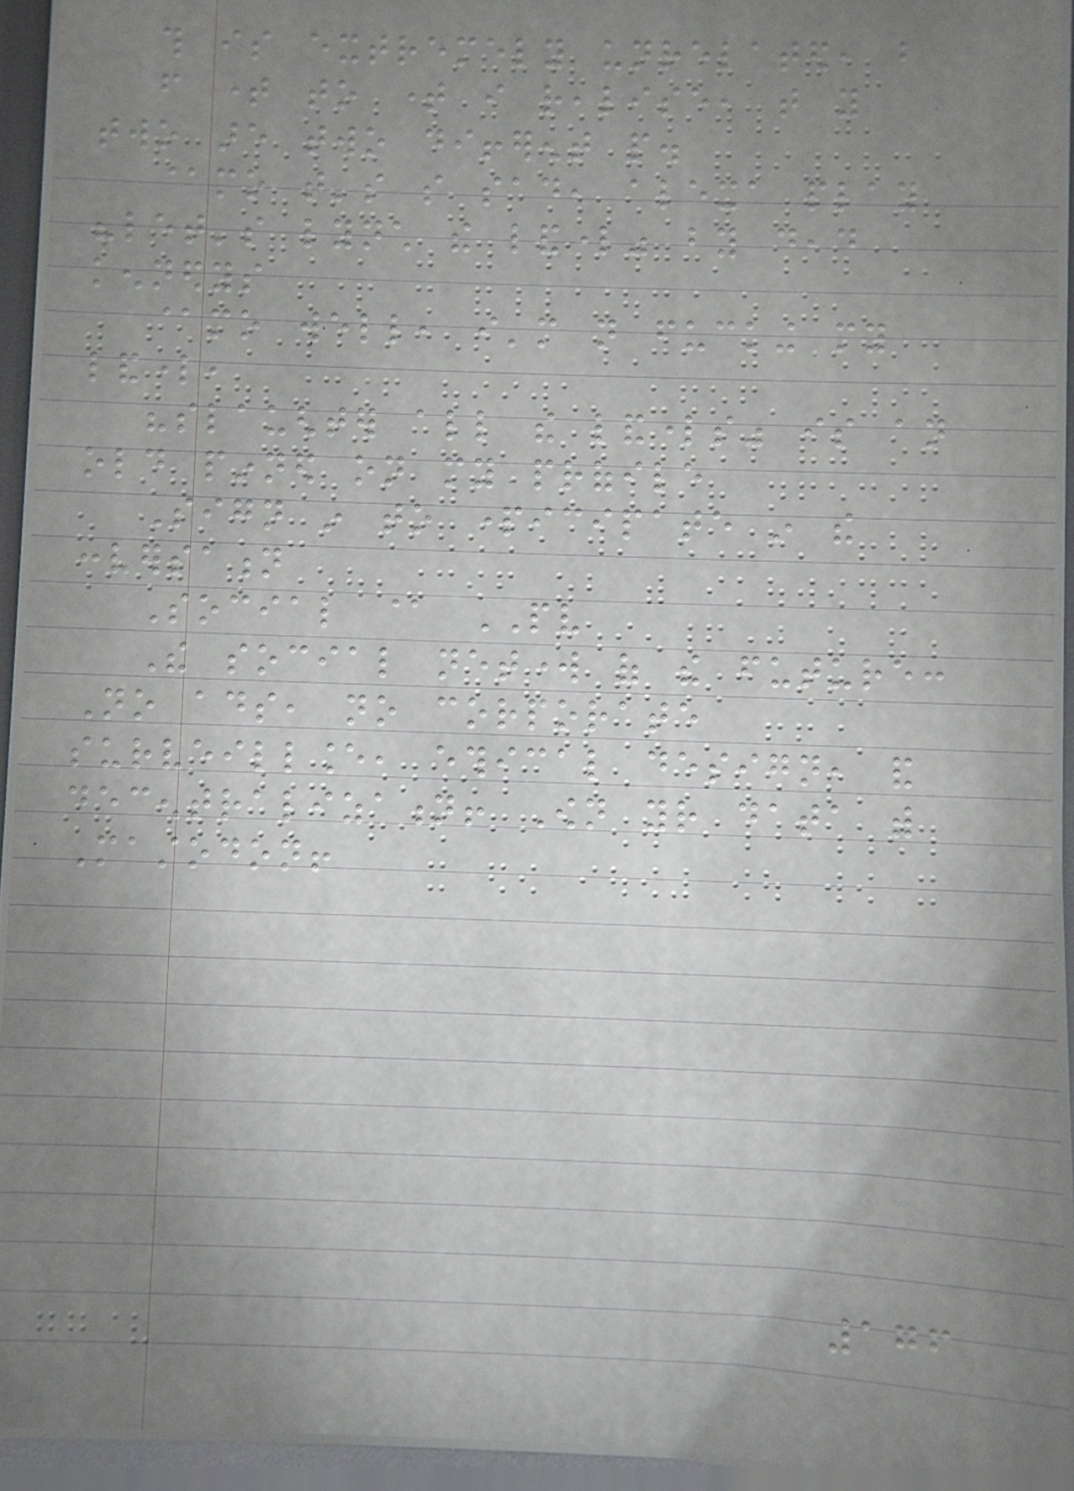this is extremely unrelated, but
from time to time i realise, that you
two are two different people.
@mo that's so sad, alexa play
"let's lynch the landlord" by dead
kennedys
@mo well, i'm not fucking my
landlord,
"slaughter all the landlords" is an
old pinned on my profile
Sign in to participate in the
conversation
Social @ PV
The social network of the future:
No ads, no corporate
surveillance, ethical design, and
decentralization! Own your data with
Mastodon!
176
